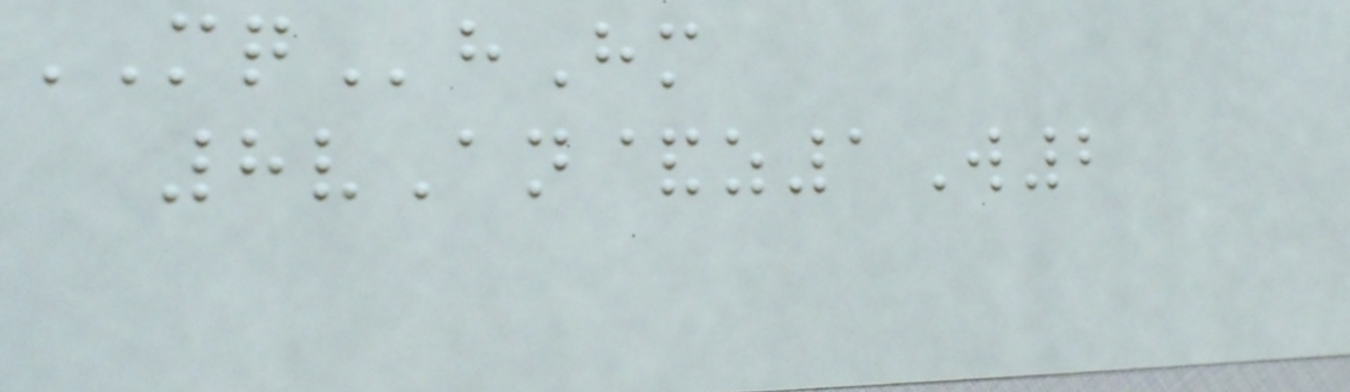MQhHm
8vAn&z1W2
